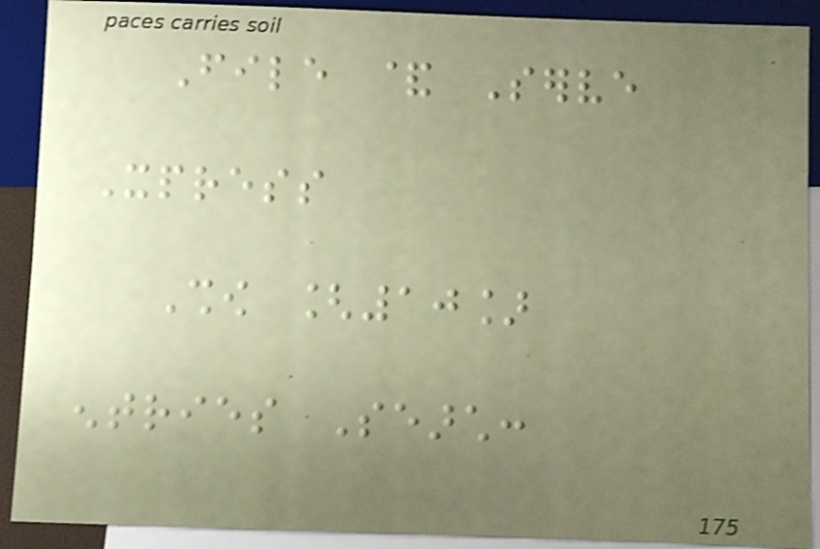File & Serve
Xpress
Show [10]
entries Search:
